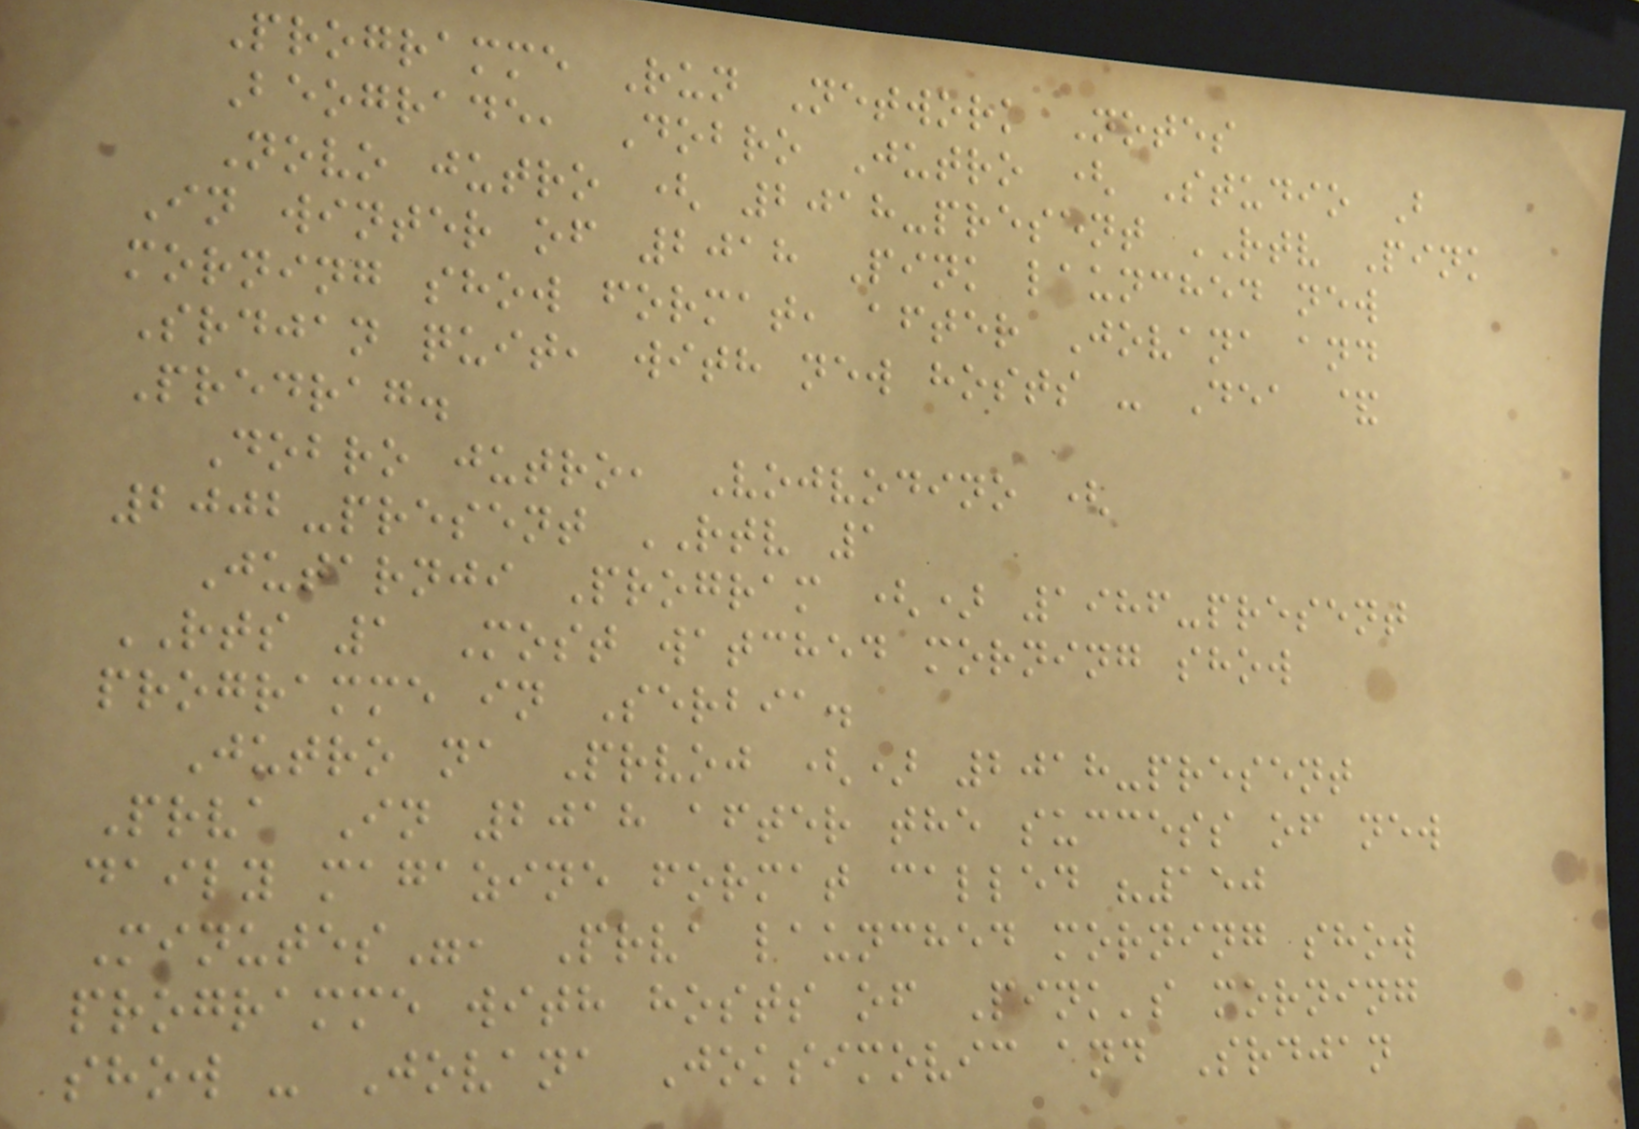Programme Run Network Notes
Beograde, Dobro Jutro ( Studio B
Novo jutro ( 2018-present RTV Pink
In winter of 2018 Pink launched new
morning show format, after Jovana and
Srdjan quit, with new hosts - Dea &
Predrag.
Dobro jutro, Vojvodino (
2002-present RTV 1
Jutarnji Program () 1986-present
RTS 1 Most watched morning show
programme in Serbia.
Jutro na Prvoj () 2018-present
Prva In 2018 after the success of new
daily magazine format called "150
Minutes", Prva launched morning show
programme with hosts of Pink's morning
show - Jovana Joksimovic and Srdjan
